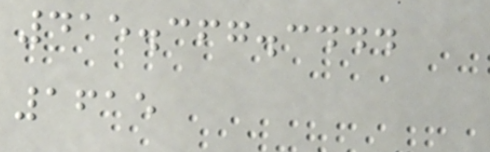415.367.3444
1615
